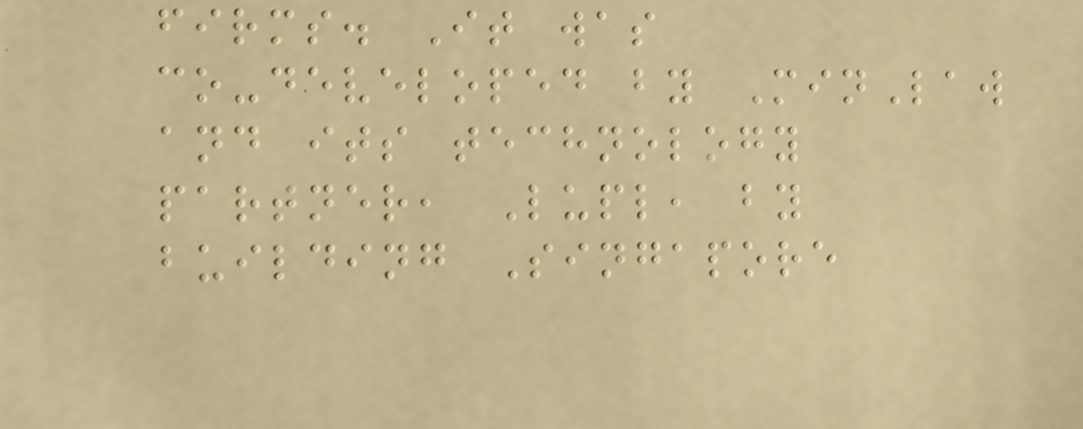firms. It was
co-developed by MinLaw
and its technology
partner, Lupl, by
building Singapore
